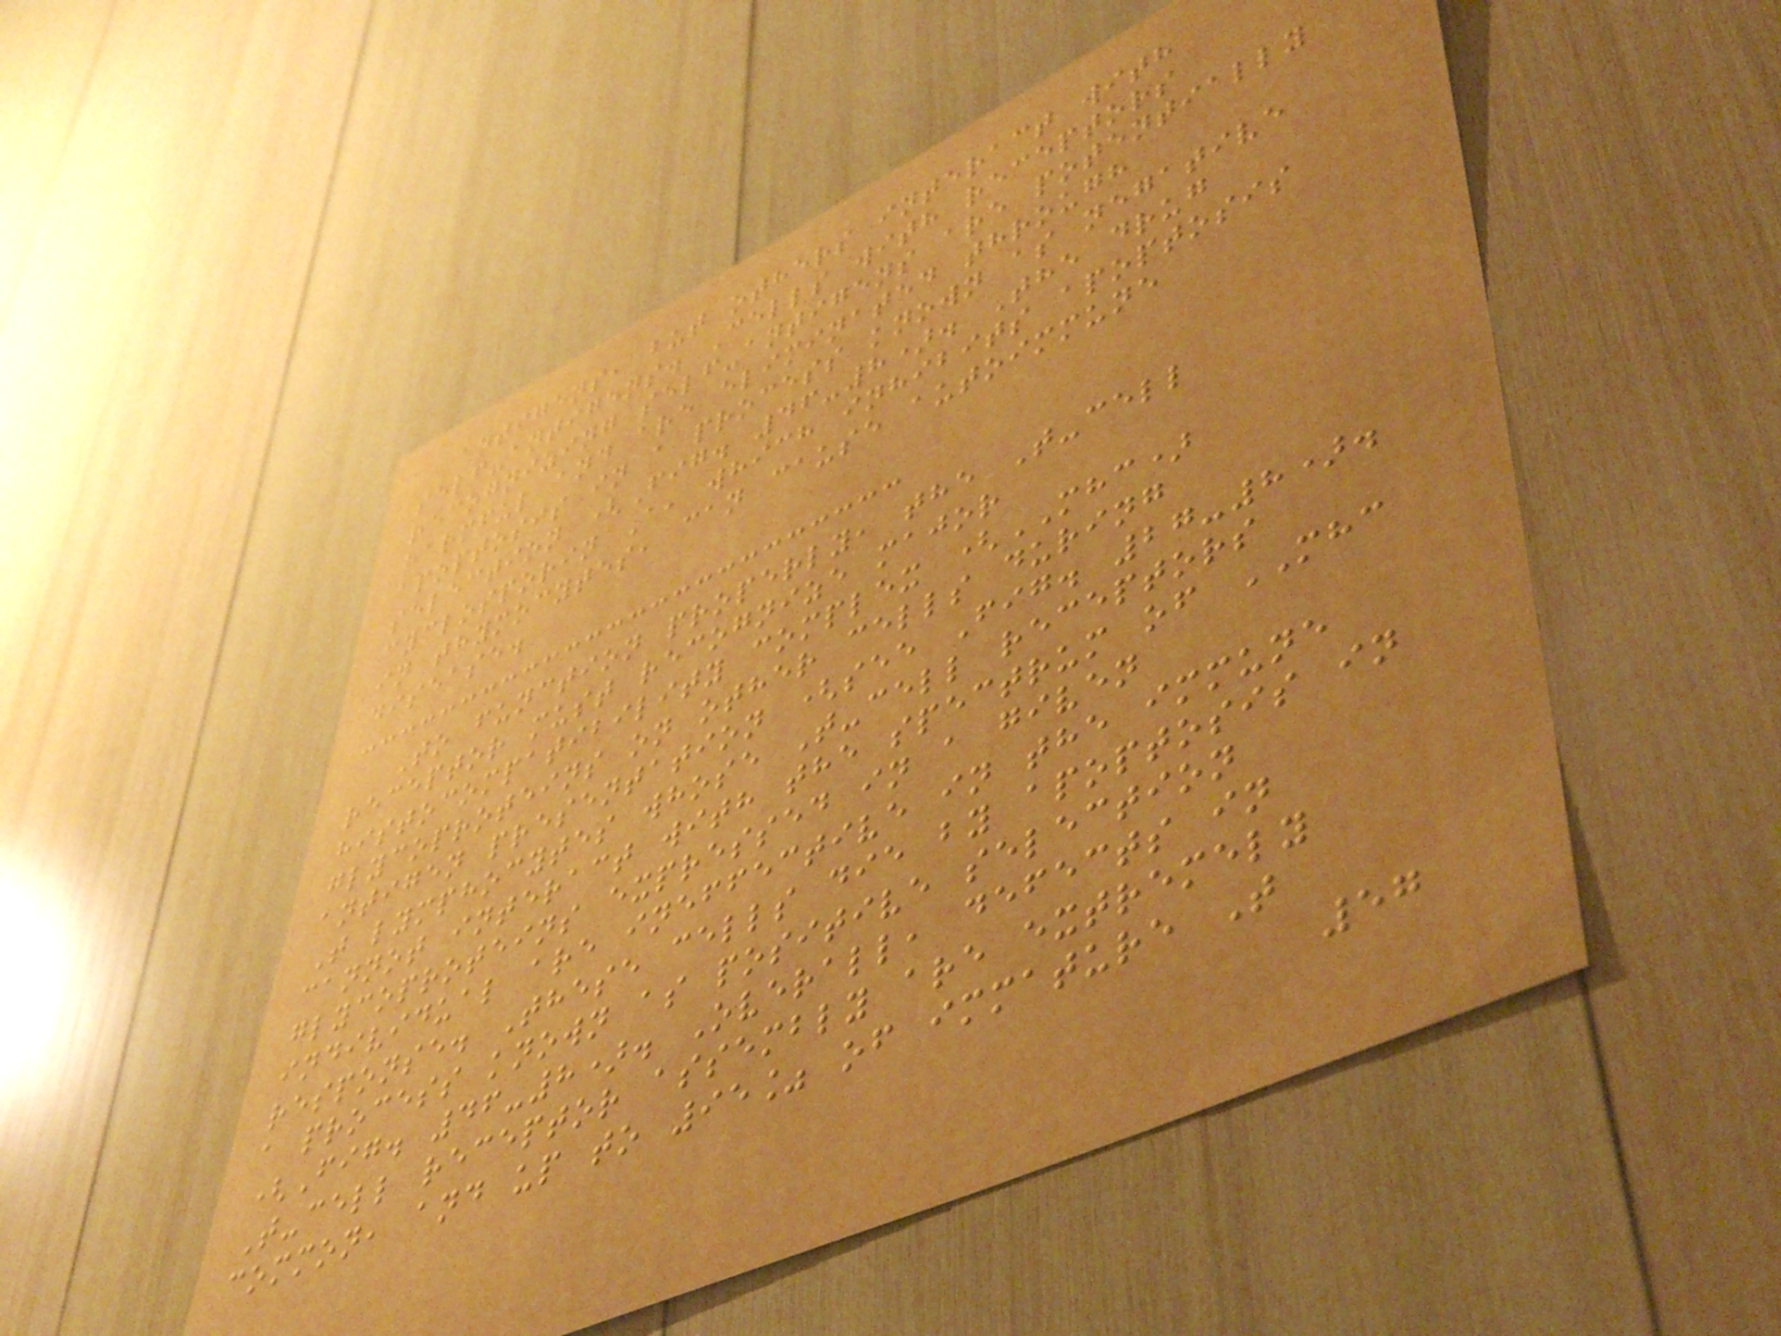antigens, but others interact with
self-antigens. Cells with receptors
recognizing self-antigens are potentially
harmful and are eliminated through
apoptosis in a process known as negative
selection (Fig. 46-8). The drug
cyclosporin A, which inhibits apoptosis
in thymocytes, can cause autoimmune
disease.
To function properly, the T-cell
receptor must recognize major
histocompatibility complex (MHC)
glycoproteins on other cells during
antigen presentation (see Fig. 27-8).
T lymphocytes whose T-cell receptors
cannot interact with the spectrum of MHC
glycoproteins expressed in a given
individual are ineffective in the immune
response. These cells die by apoptosis in
a process known as positive selection
(Fig. 46-8). Overall, defects in
T-cell receptor assembly are extremely
common, and up to 95% of immature T
57
